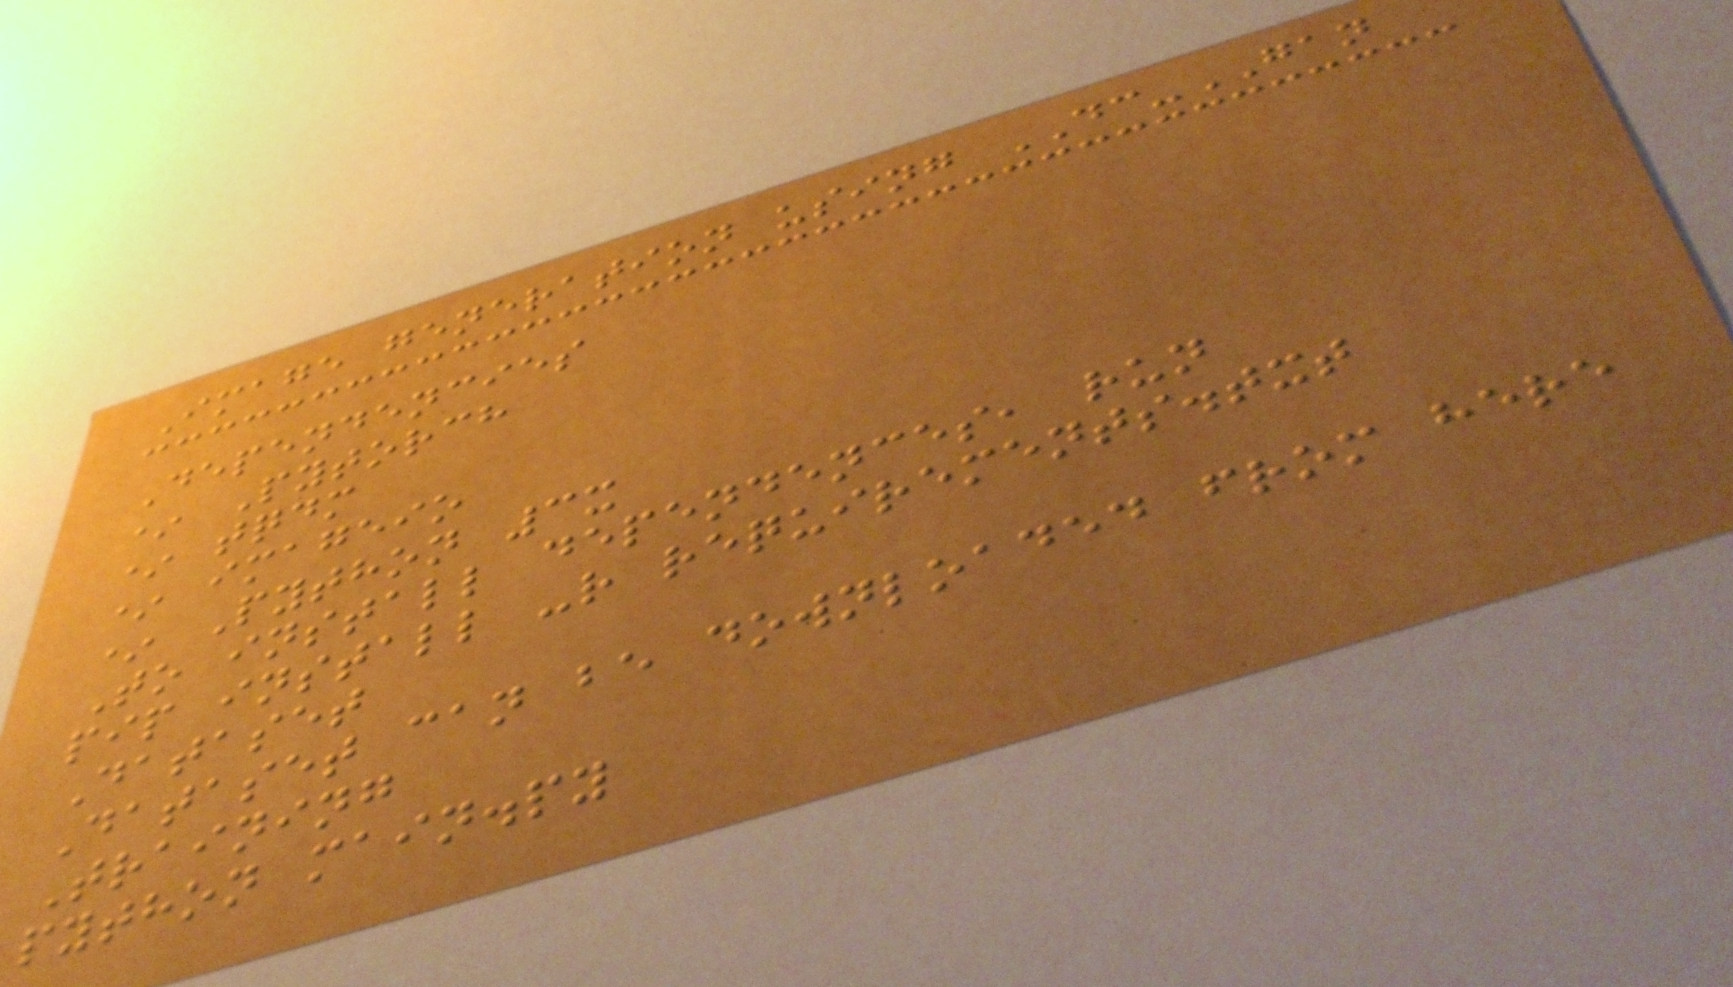Image generation using DC-GAN
Dependencies
* Pytorch
* tqdm
* imageio
* Python 3x
To install dependences, run
pip install -r requirements.txt
Dataset
Dataset can be downloaded from here
Training
python main.py
